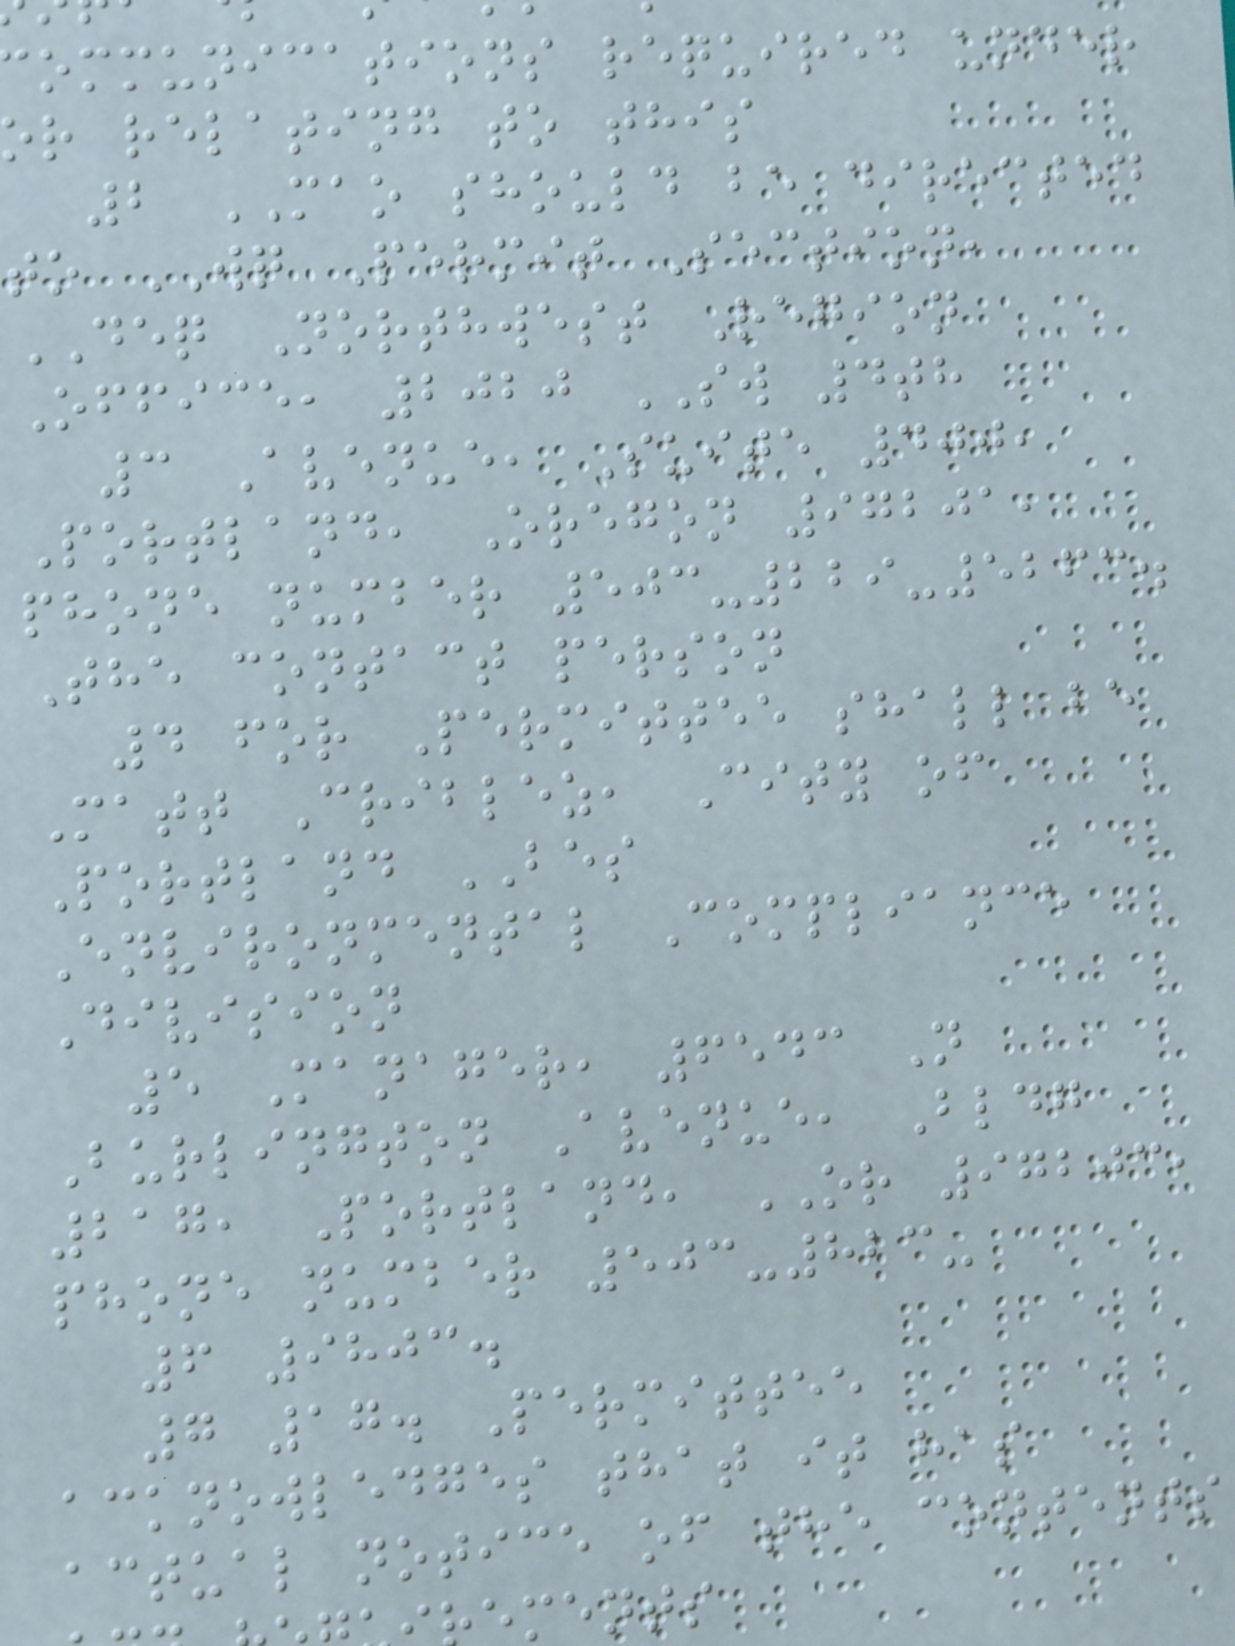ommunications required under
r relating to this
2 MAO should be directed
to WQ Permit Section,
DEQ Northwest Region
Office, 2020 SW 4th
3 Avenue, Suite 400,
Portland, Oregon 97201,
phone number 503-229-5263.
The contact person
4 for Permittee shall be
Matt Criblez, City of
Portland BES
Environmental Compliance
Division
5 Manager, 6543 N
Burlington Avenue, Bldg
217, Portland, OR 97203,
phone number 503-823-
6 9803.
7 17. Permittee
acknowledges that it has
actual notice of the contents
ments
